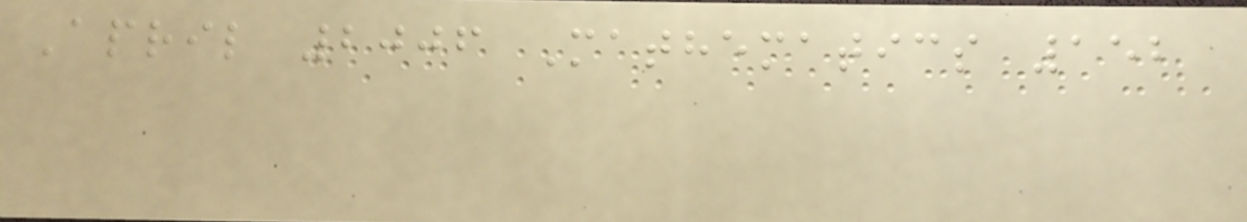April 2006 Mathematics 152
